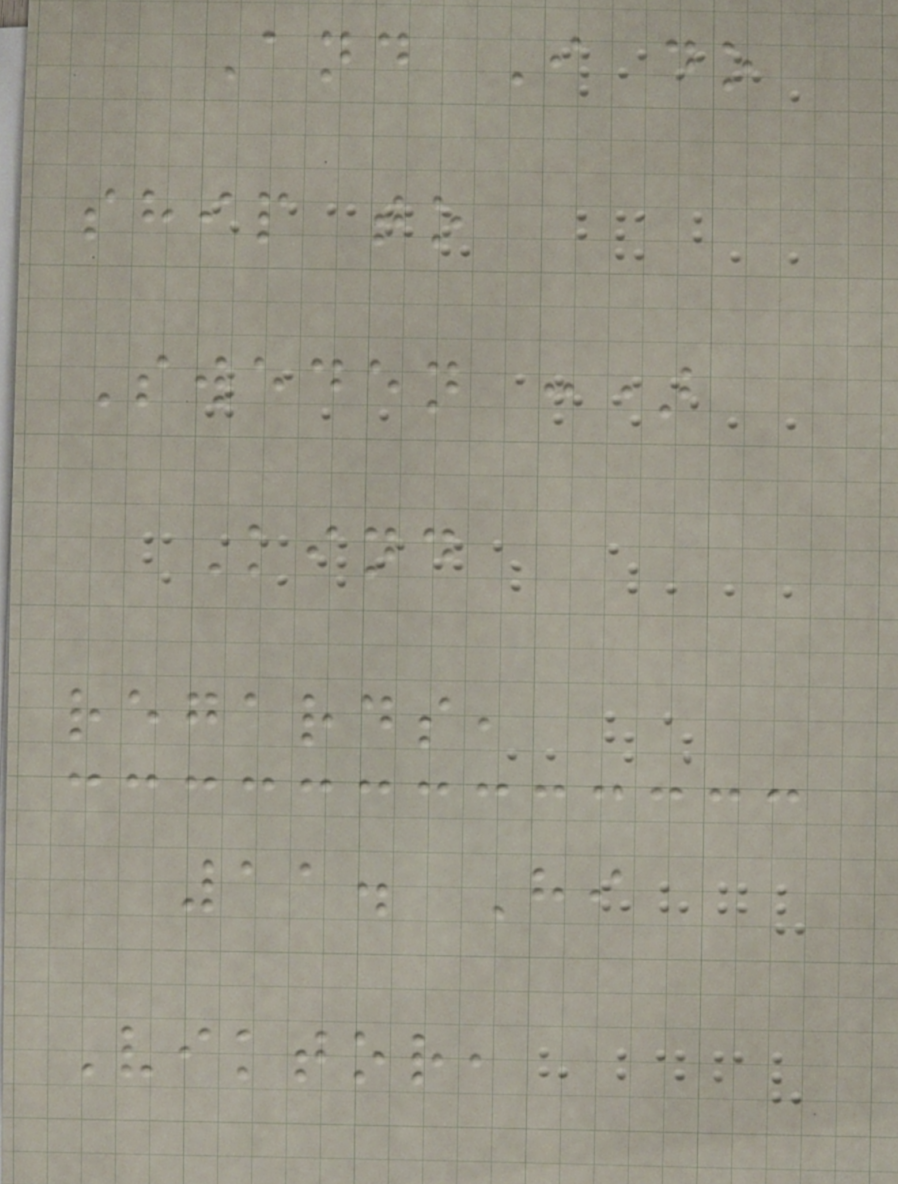And I do
ship to
Sweden :)
Kind
regards,
11. Hi
Viktor,
